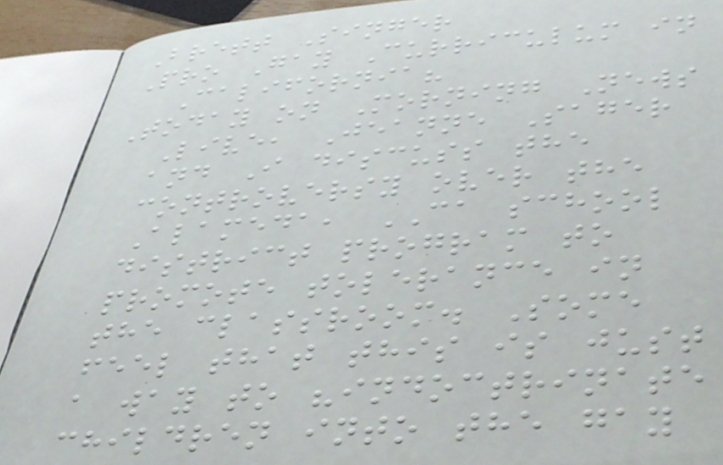Brett Singer
Pro Gay Curriculum in
California?
Today on Morning News
Live, Jeanne Sager
and I discuss the
controversy over the
Alameda, CA school
district program to
promote tolerance in
the classroom. Some
feel that this is just
a way to "indoctrinate
children into the gay
